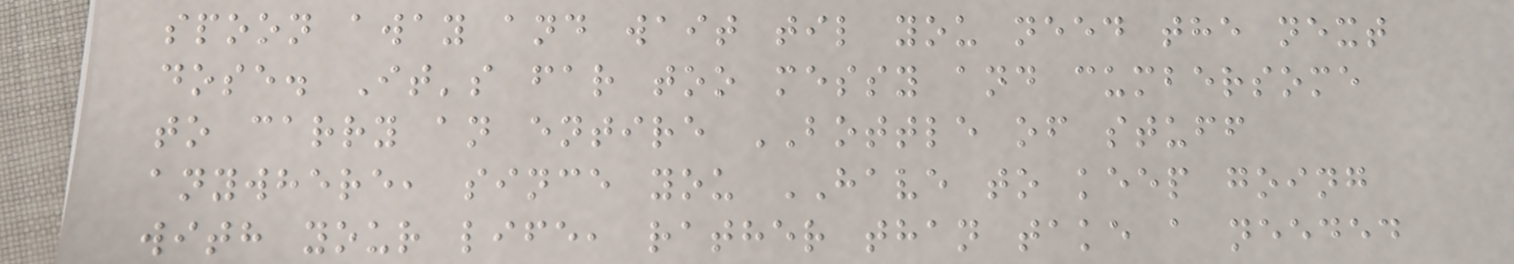spoon away and wait til you need the next
dose. It's far too messy and cumbersome
to carry an entire BOTTLE of stuff
anywhere, since you HAVE to keep going
with your life, rather than take a needed
